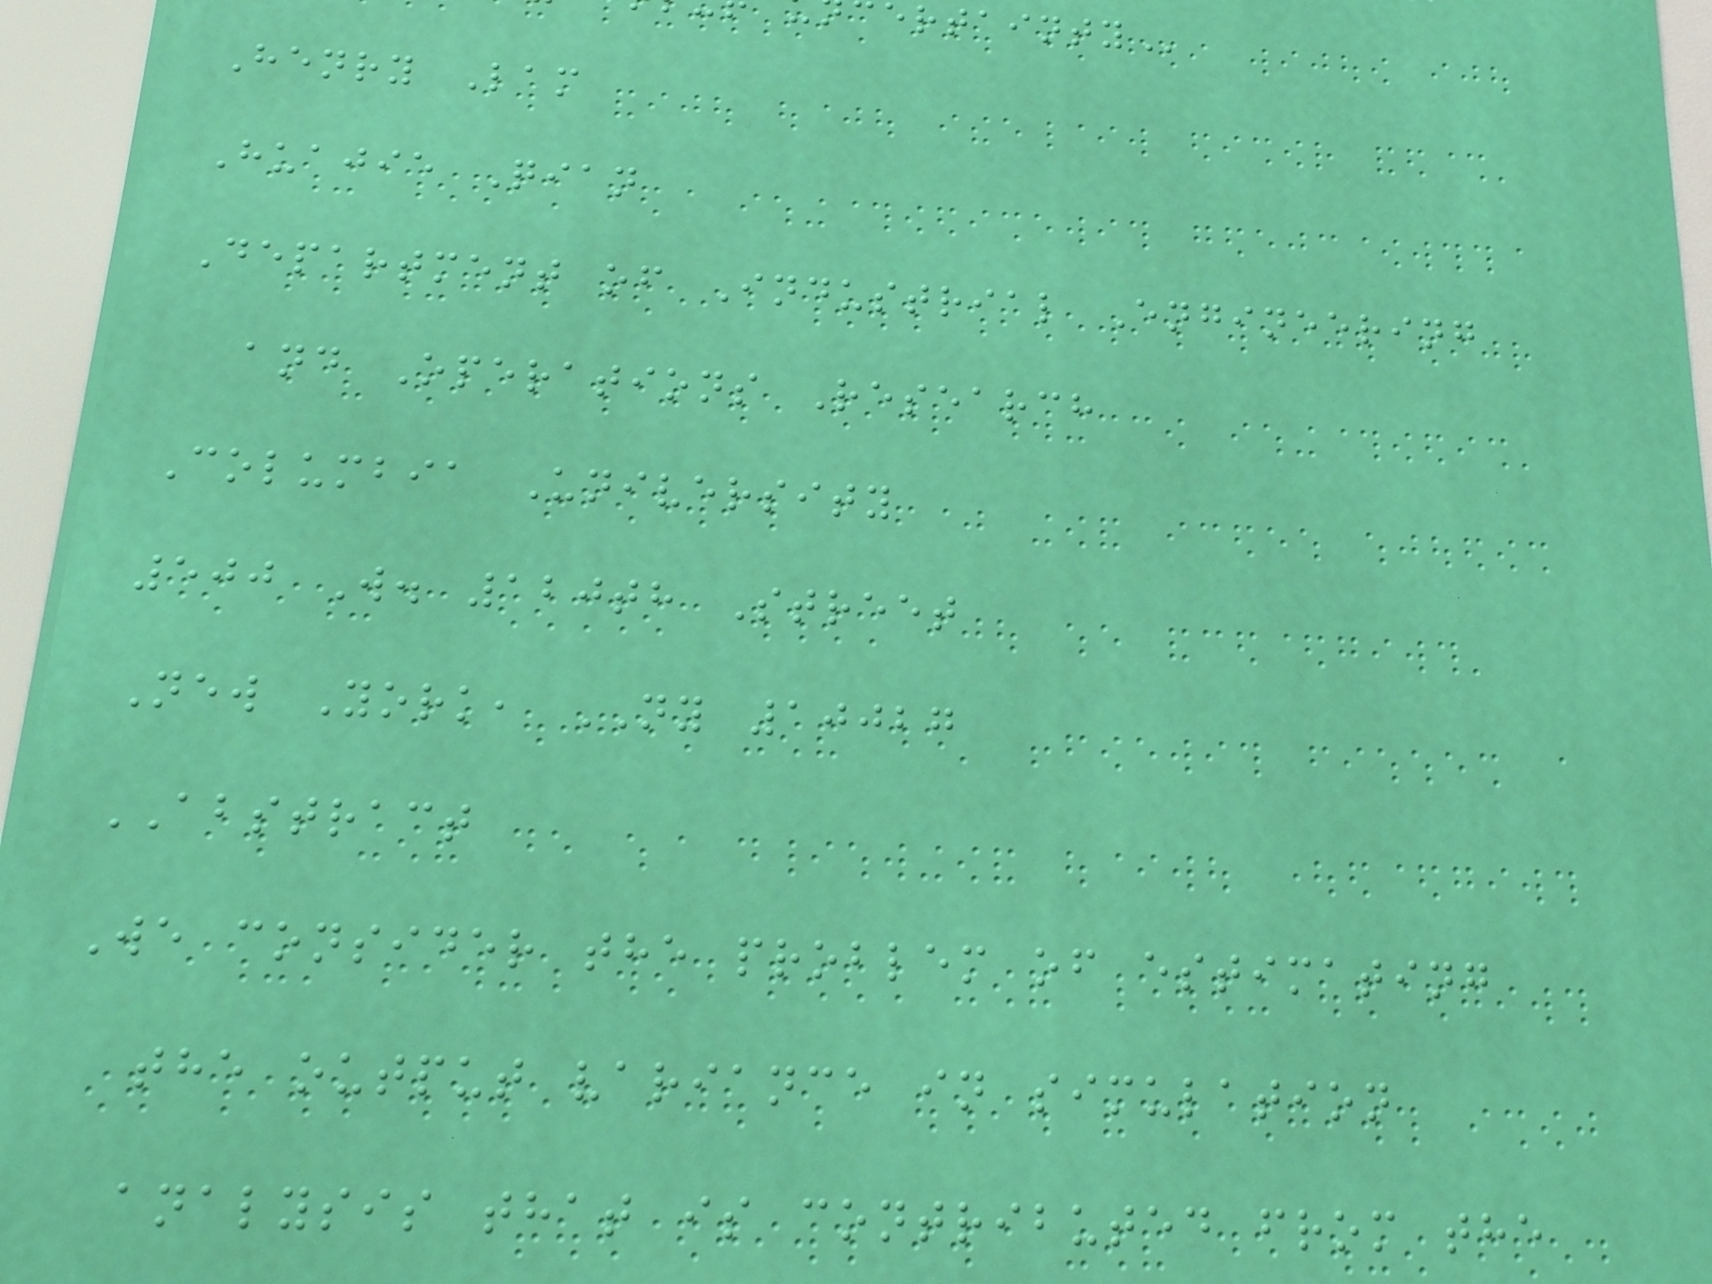Henry Lam
Huajie Qian
Department of Industrial Engineering
and Operations Research
Columbia University
500 W. 120th Street
New York, NY 10027
ABSTRACT
We consider the problem of estimating
the output variance in simulation
analysis that is contributed from the
